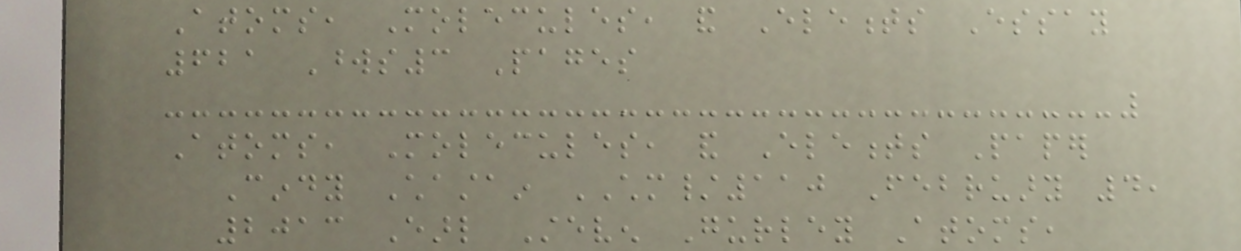Atoms, Molecules, and Elements Essay
621 Words3 Pages
Atoms, Molecules, and Elements Paper
Cindy Chastain CHM/110 February 4,
2013 Earl Steven Gurley Atoms,
